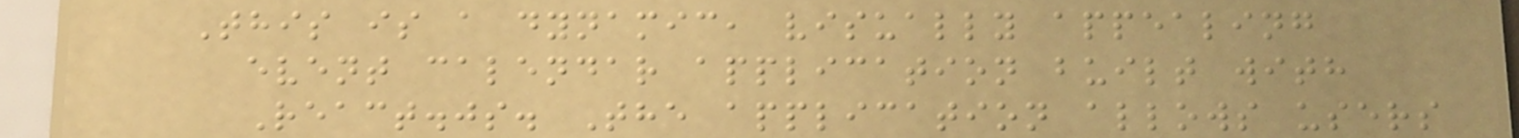This is a dynamic, visually appealing
event calendar application built with
React.js. The application allows users
